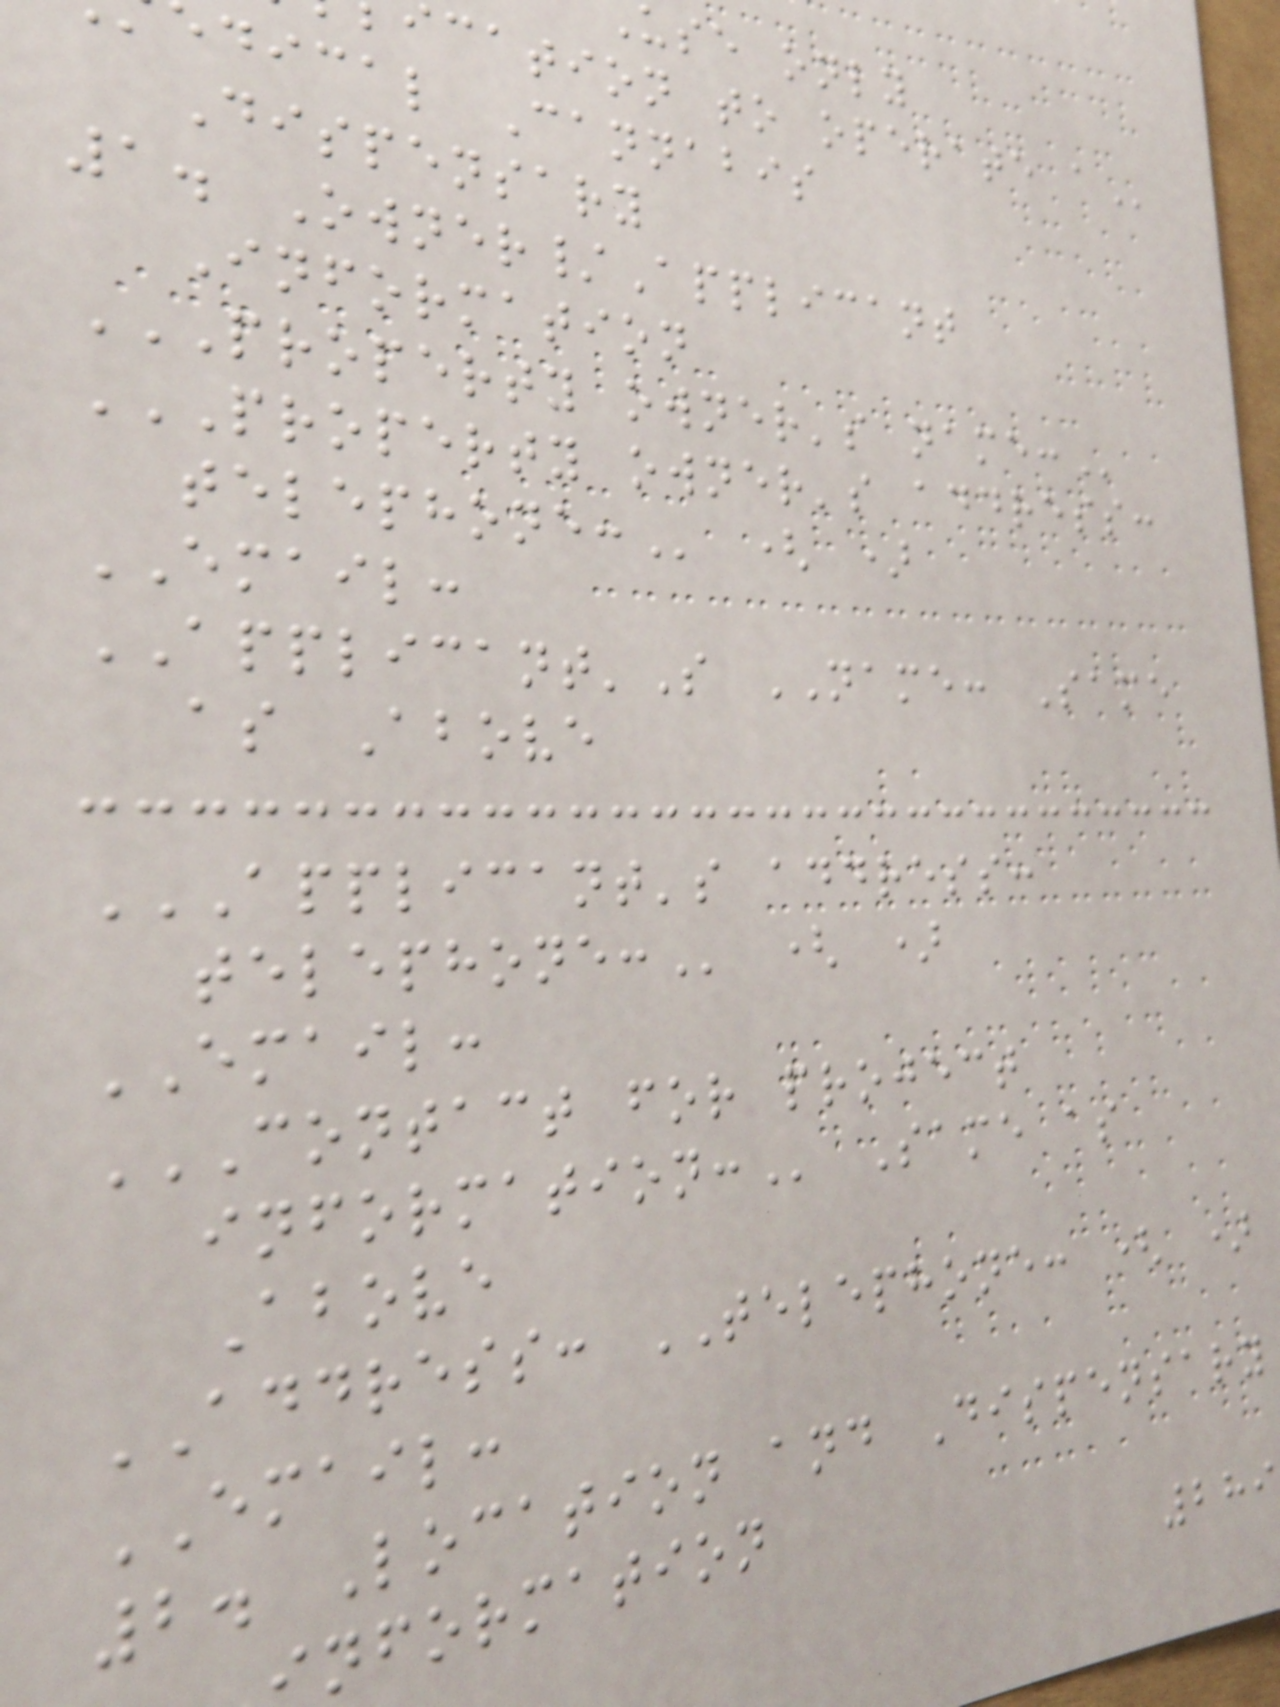use only
cation to operate
dical Cannabis
Dispensary
1. Owner/Applicant
Information
PROPERTY OWNER'S NAME:
PROPERTY OWNER'S ADDRESS:
( )
EMAIL:
APPLICANT'S NAME: Same
as Above
APPLICANT'S ADDRESS:
( )
EMAIL:
CONTACT FOR PROJECT
Same as
Above
ADDRESS: TELEPHONE: ( )
EMAIL:
2. Location and Dispensary
nformation
289
